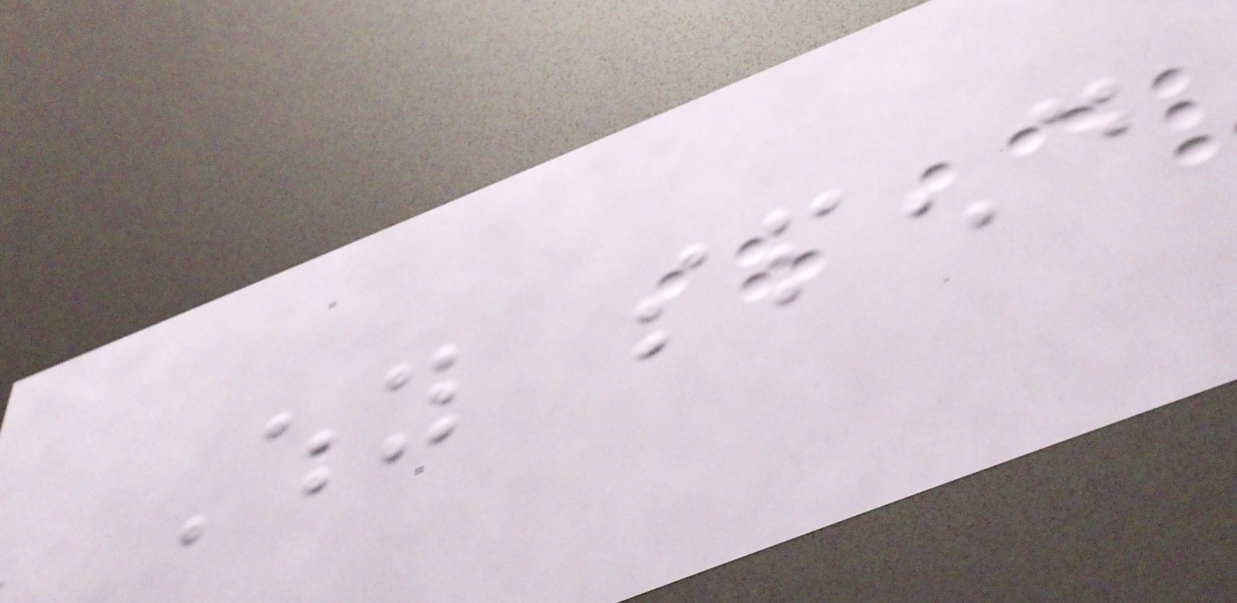Why spend
